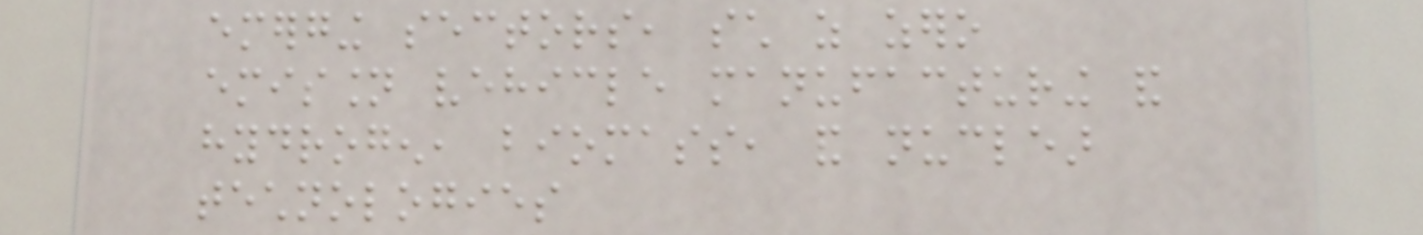emerging sectors, such as zero
emission vehicle manufacturing and
hydrogen, biomass, and nuclear
technologies
